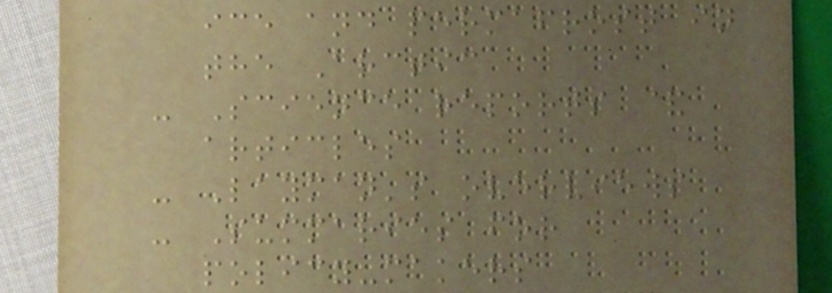ice and permafrost in
the Arctic
- Science reports &
articles
- Layman's overviews
- Summaries for
policy-makers
